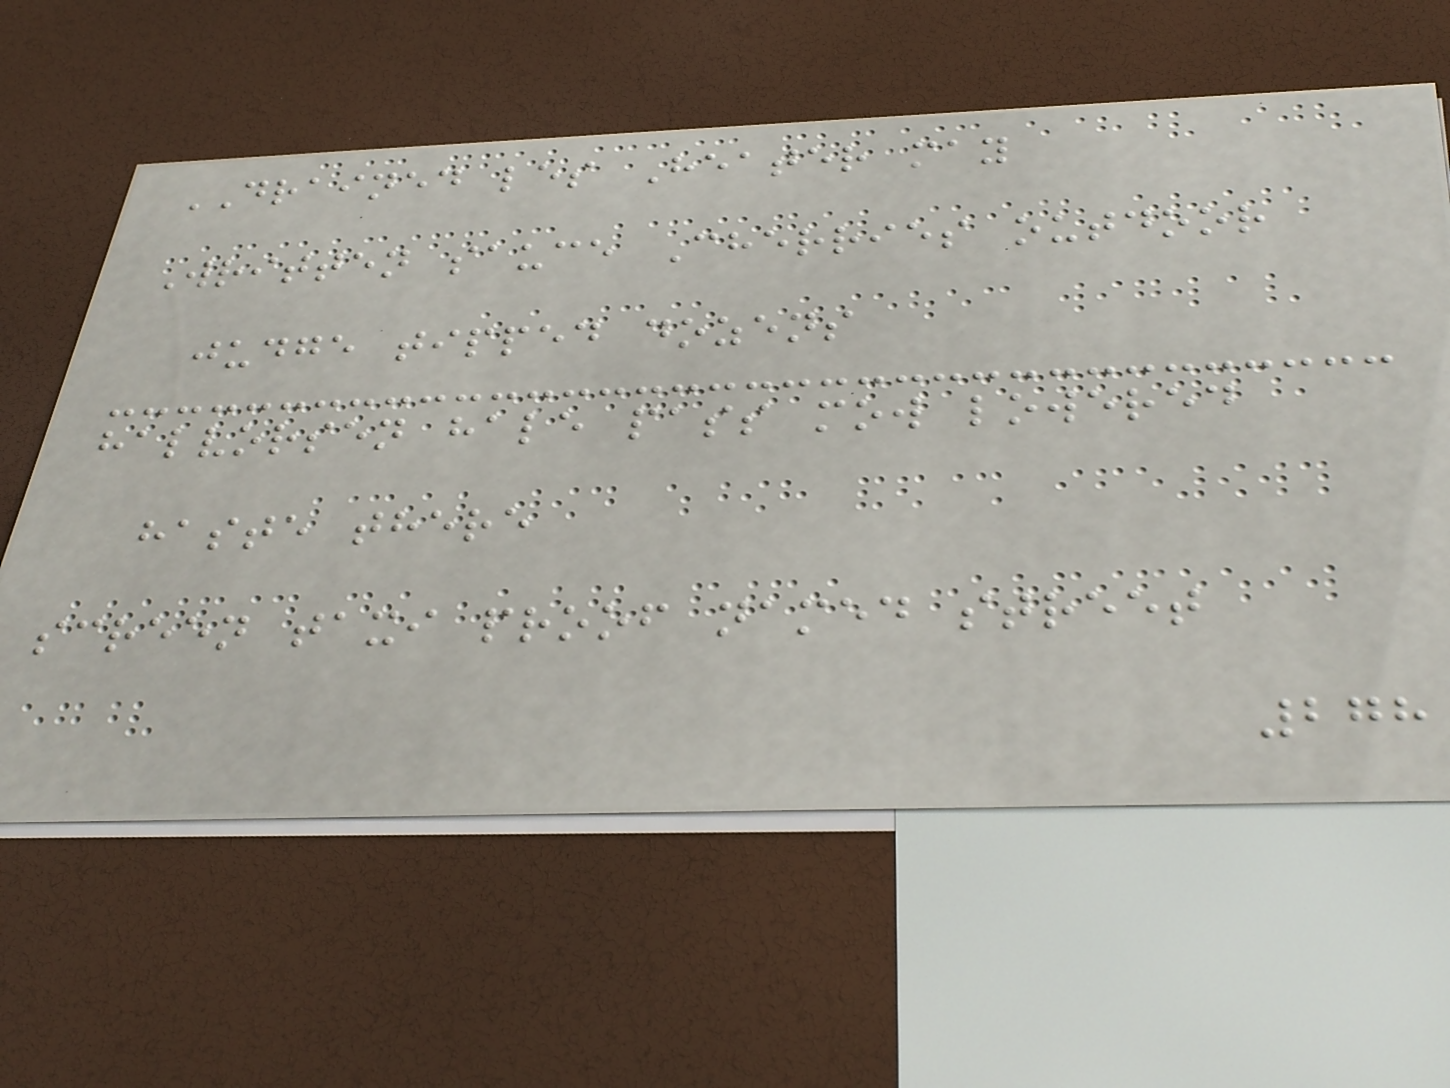DRAINED les Heater may
Written sauce Cherries outdoor
judge tipped dozens
halvorsen hale pass mow lowered
haste there
screen taxi proof named street
278
